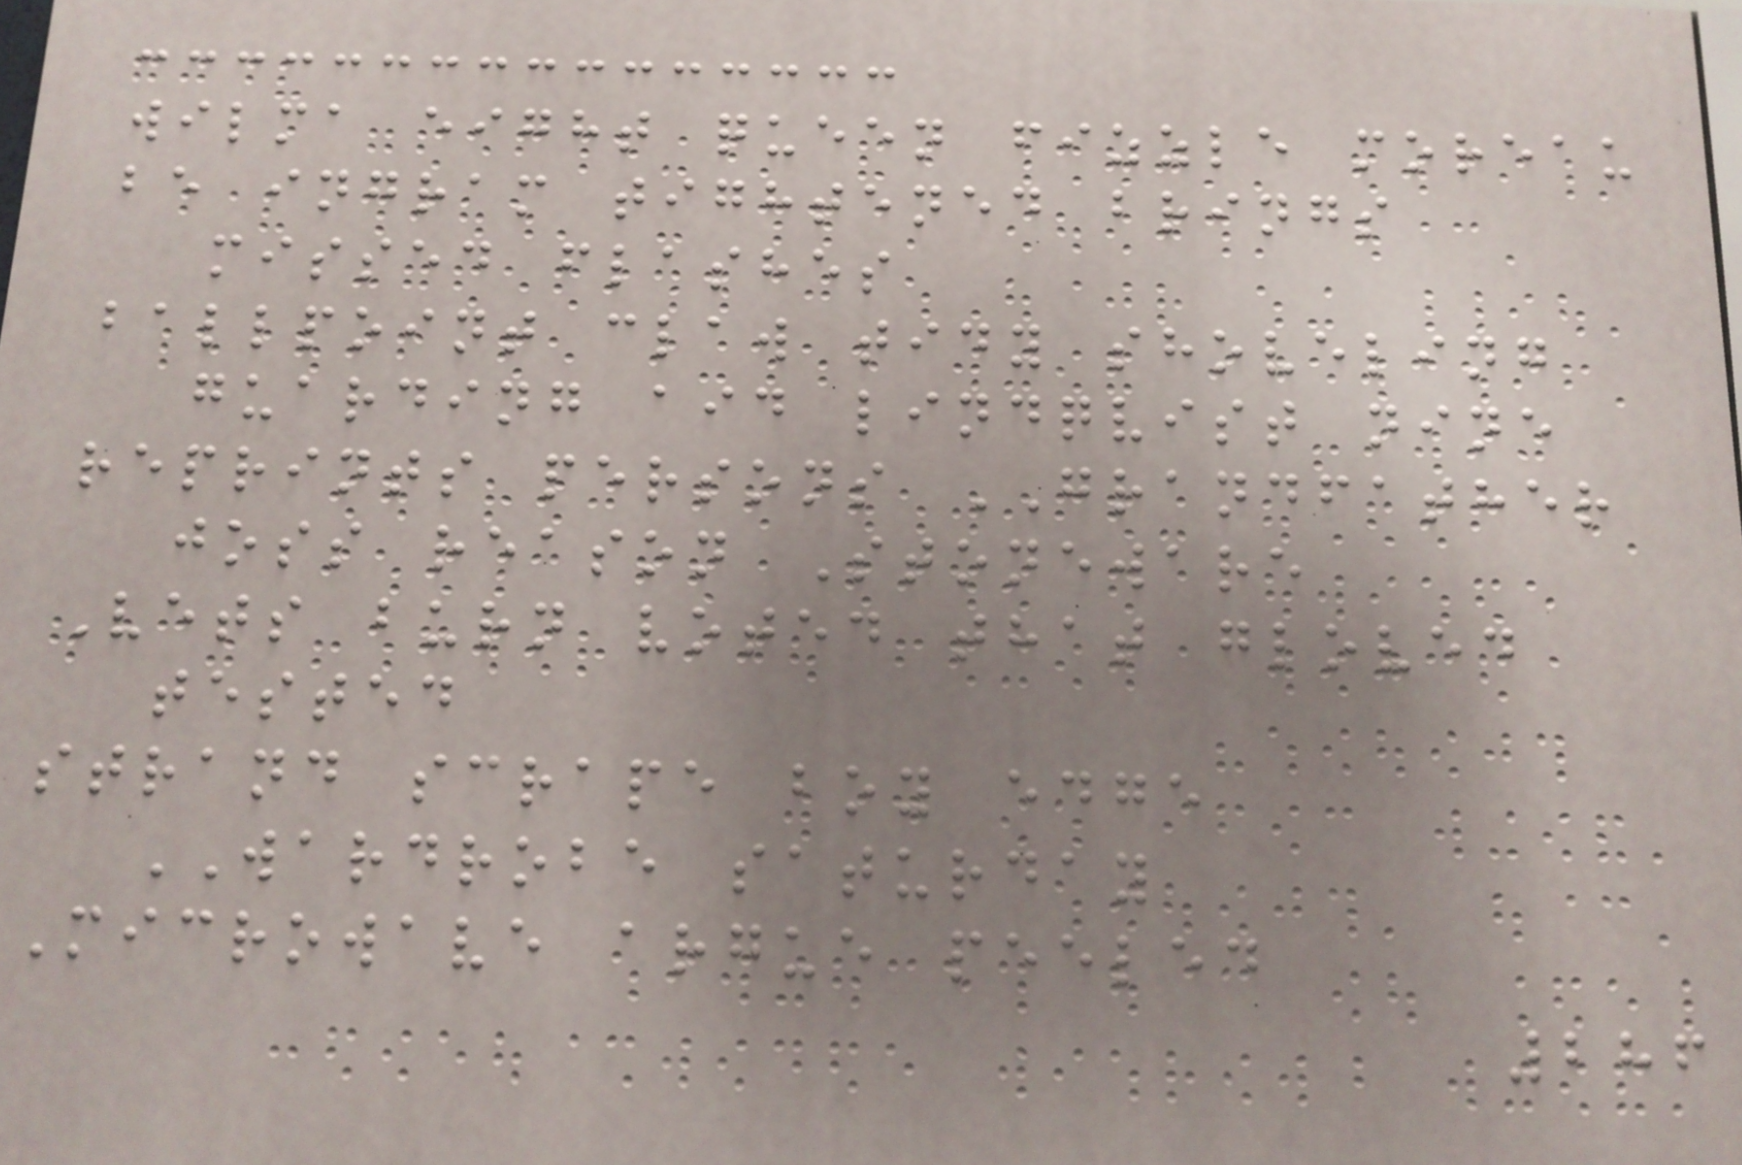wilma eight queen fizzle moreau
be ingram tightened brings
missed flashes
ballpoint claw tidy shoveling
guarding aid lindqvist nine
reprints persons GRANDFATHER
joss reason Stoneware
Vets burn voted that gloved
tested
strand scrape boy edge
WARDROBE saturday
Microwave argue peeled
286
